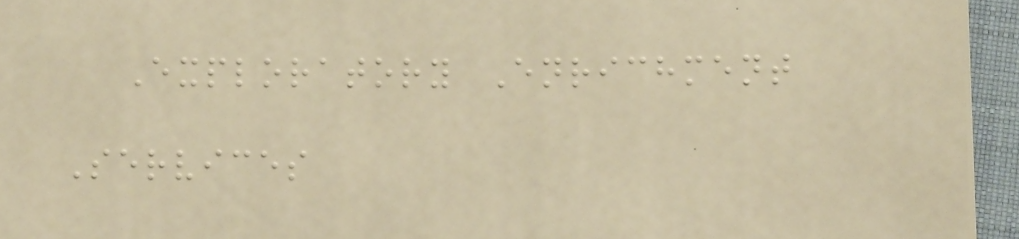Exploratory Enrichment
Services
